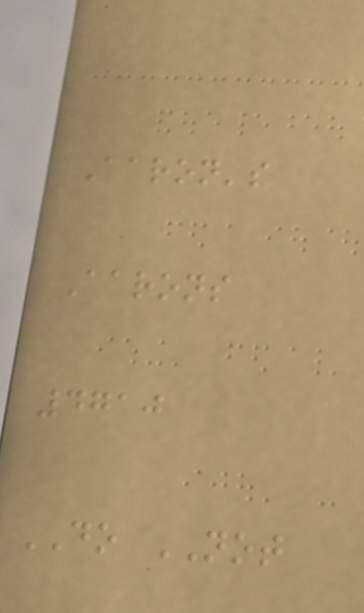Aaron's
Aarons
4710
DO NOT
